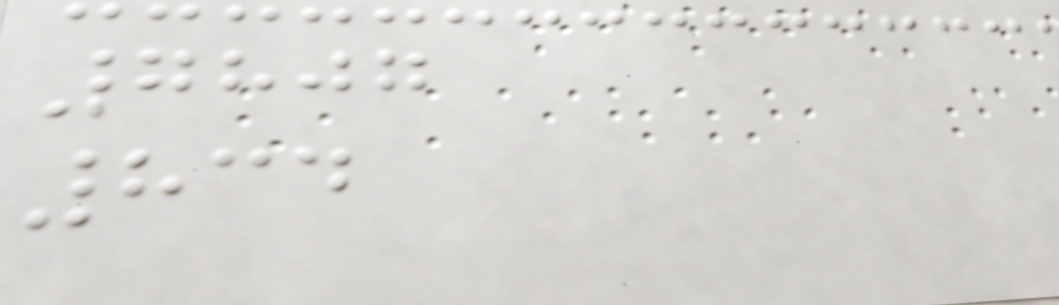7807
834
